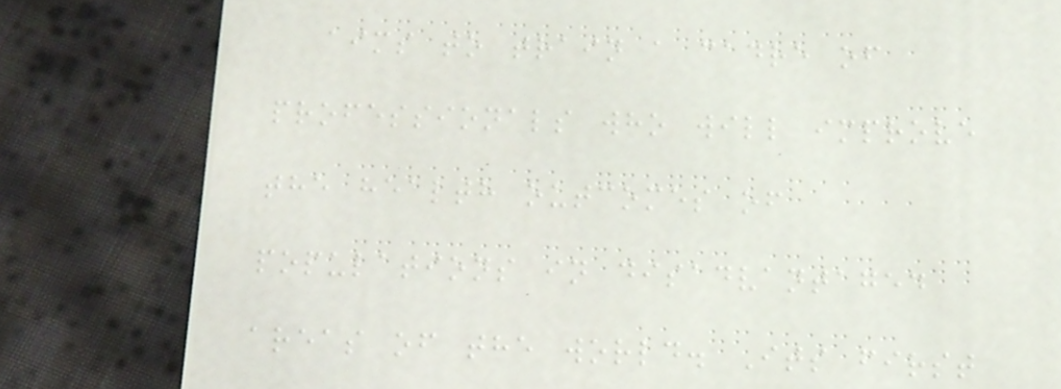aims to train a cadre of
professionals who will improve
the health outcomes of
populations in disadvantaged
areas of the world. Its first
